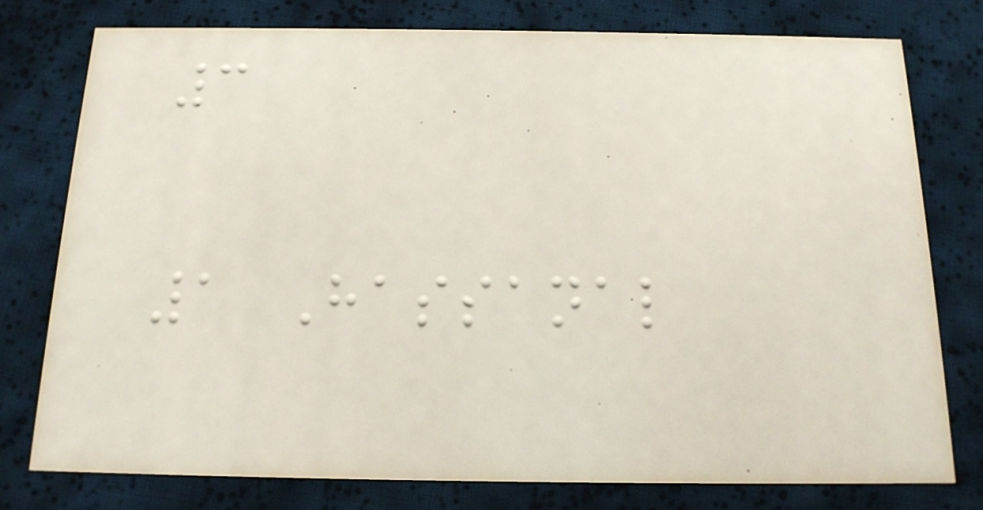3
1 Hassanal
